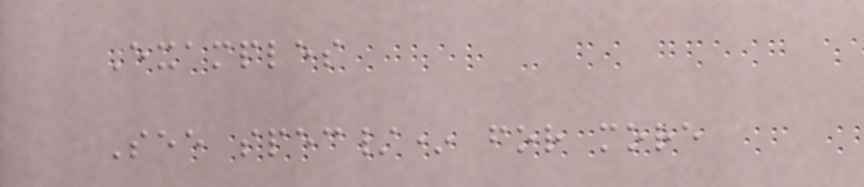Examples
See spec/* for more
